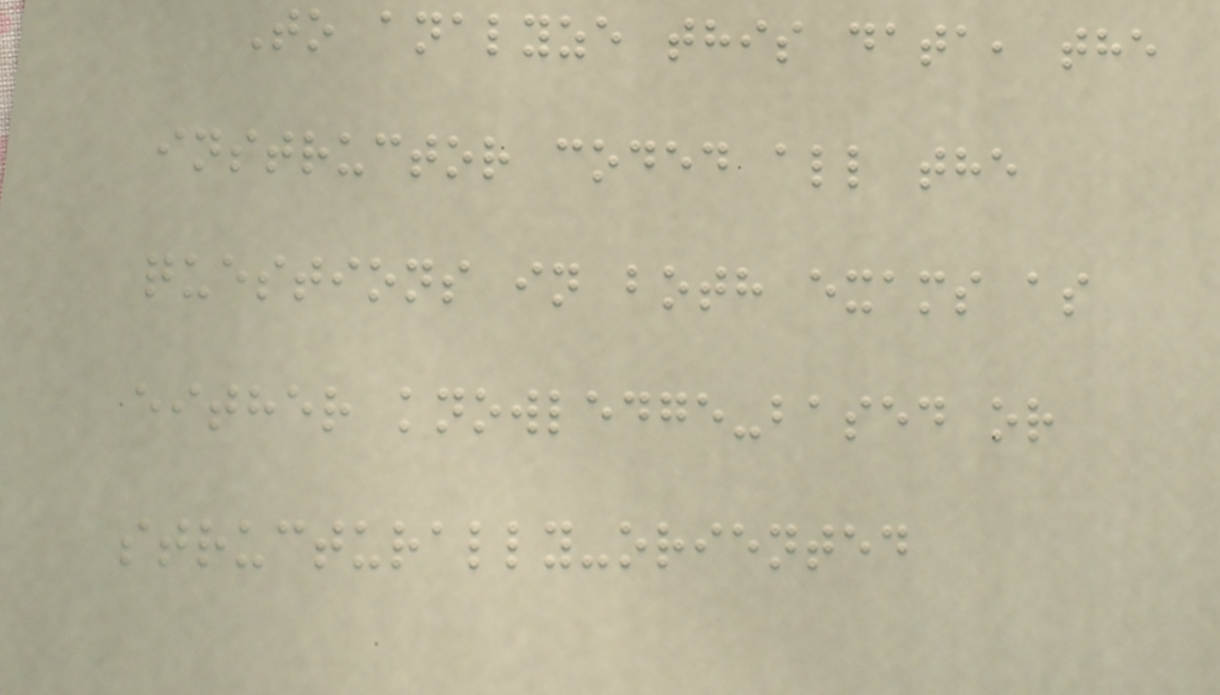To analyze this data, the
instructor coded all the
questions in both exams as
either knowledge-based or
structurally-oriented
